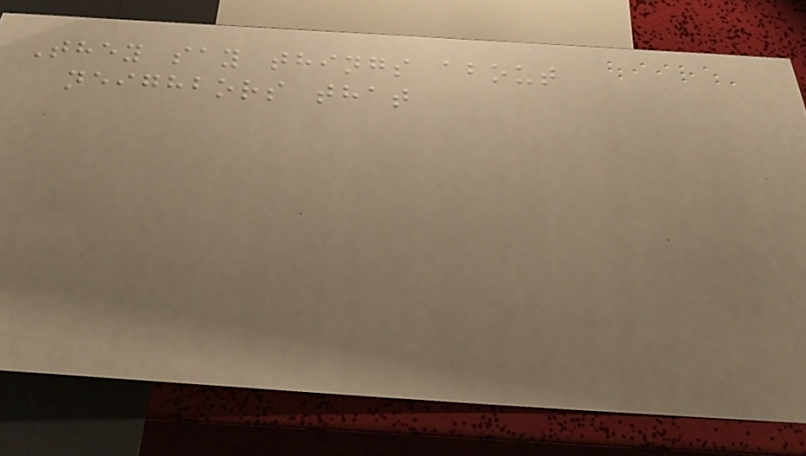They say things about
neighbors that
